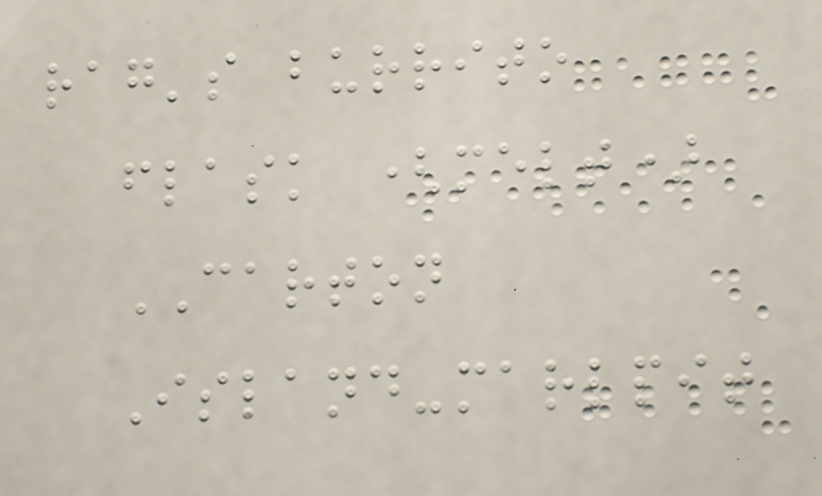rag's burrito
flask (melt)
CARTON
Island-marlpit
